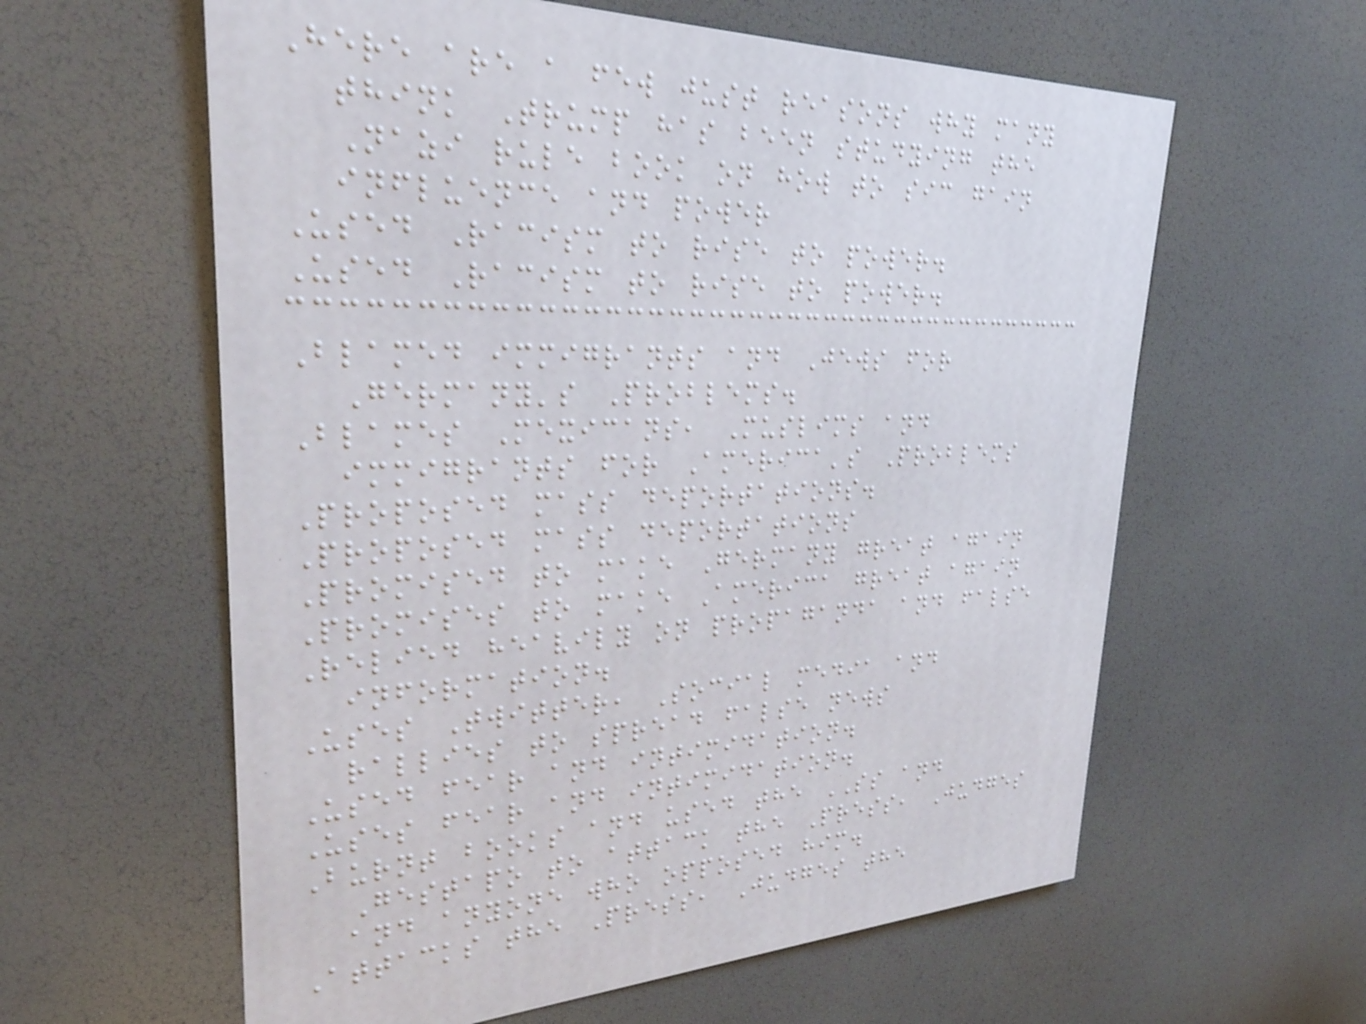Here are a few just reasons why many
think Trump has been studying the
Nazi rule book on how to sic gain
influence and power
Used Racism to rise to power.
Used Racism to rise to power.
Blamed immigrants and Jews for
Germany's Problems.
Blames Mexicans, Muslims and
immigrants for America's Problems
Proposed mass deportations.
Proposed mass deportations
Promised to make Germany great again
Promises to make America great again
Relied heavily on propaganda and false
information.
Uses Twitter, Social media and
rallies to spread false news
Used fear and intimidation.
Uses fear and intimidation.
Burnt books and used the SS and
Gestapo to attack the Press, Judges
and anyone who opposed him.
Attacks the Press, Judges the
